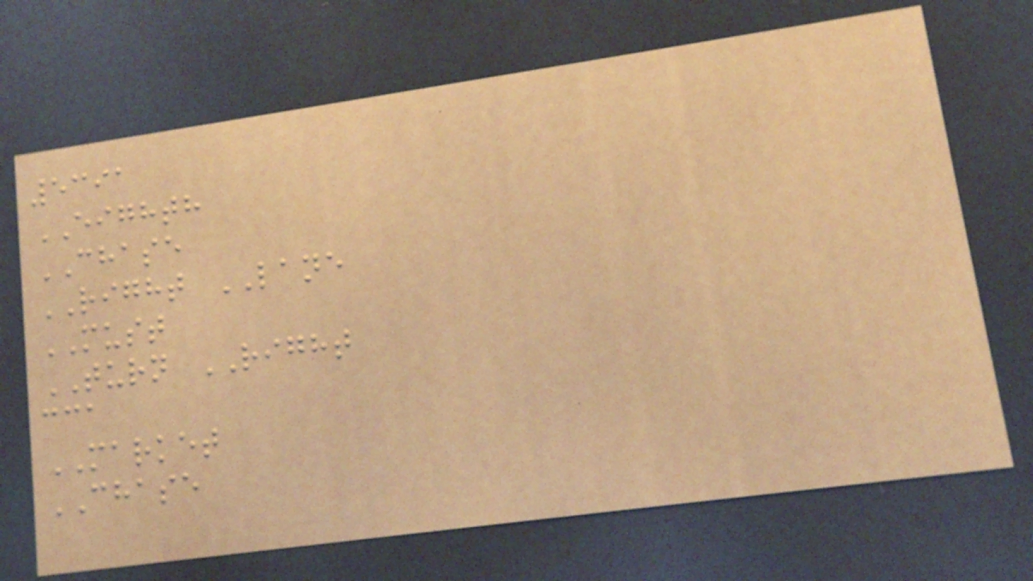5391
EIGHTH
CHASE
RIGHT LANE
MUST
TURN RIGHT
cca
MARKET
CHASE
